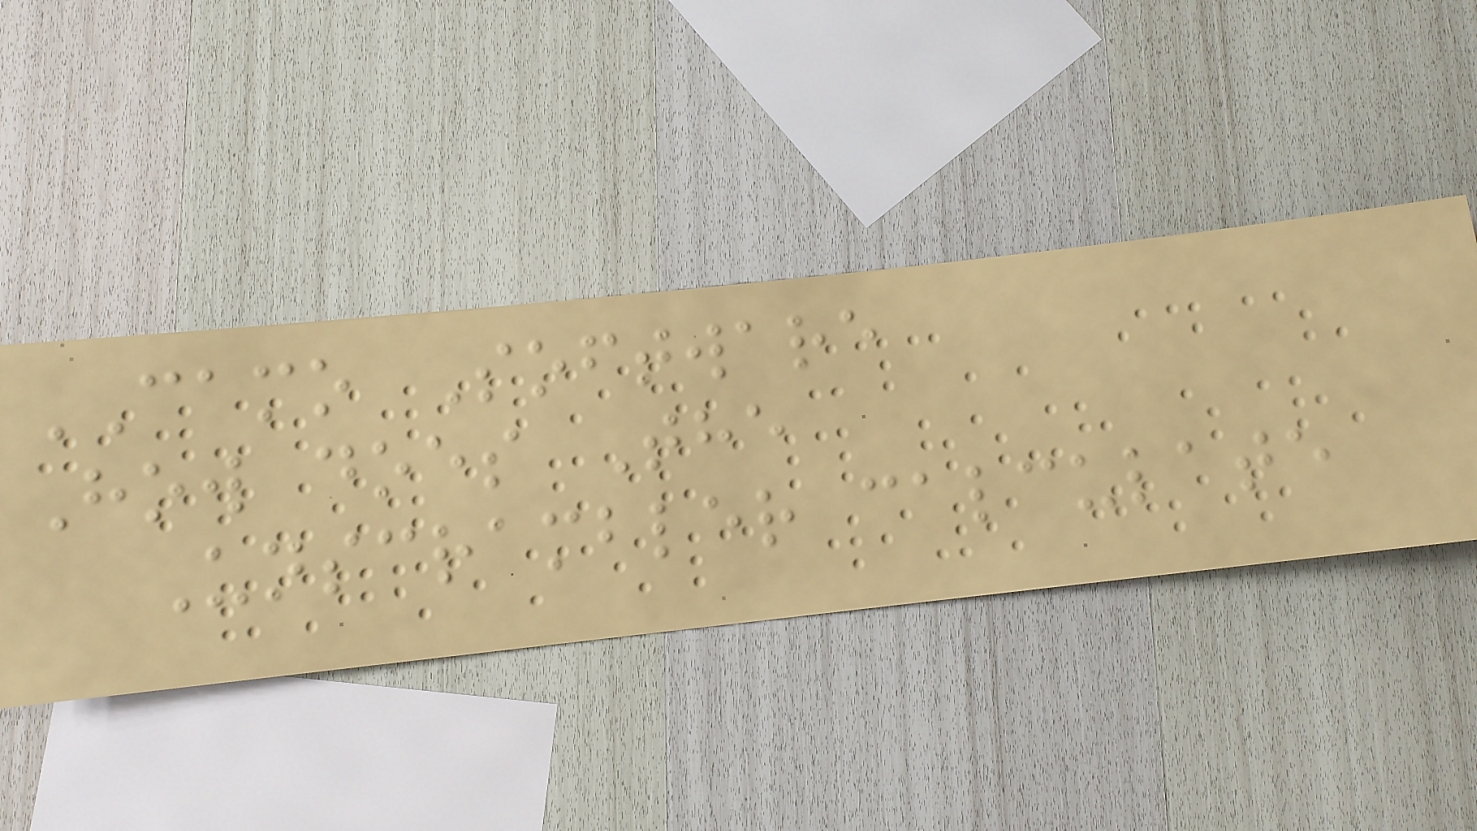CAMO Software
How does The
Unscrambler calculate
